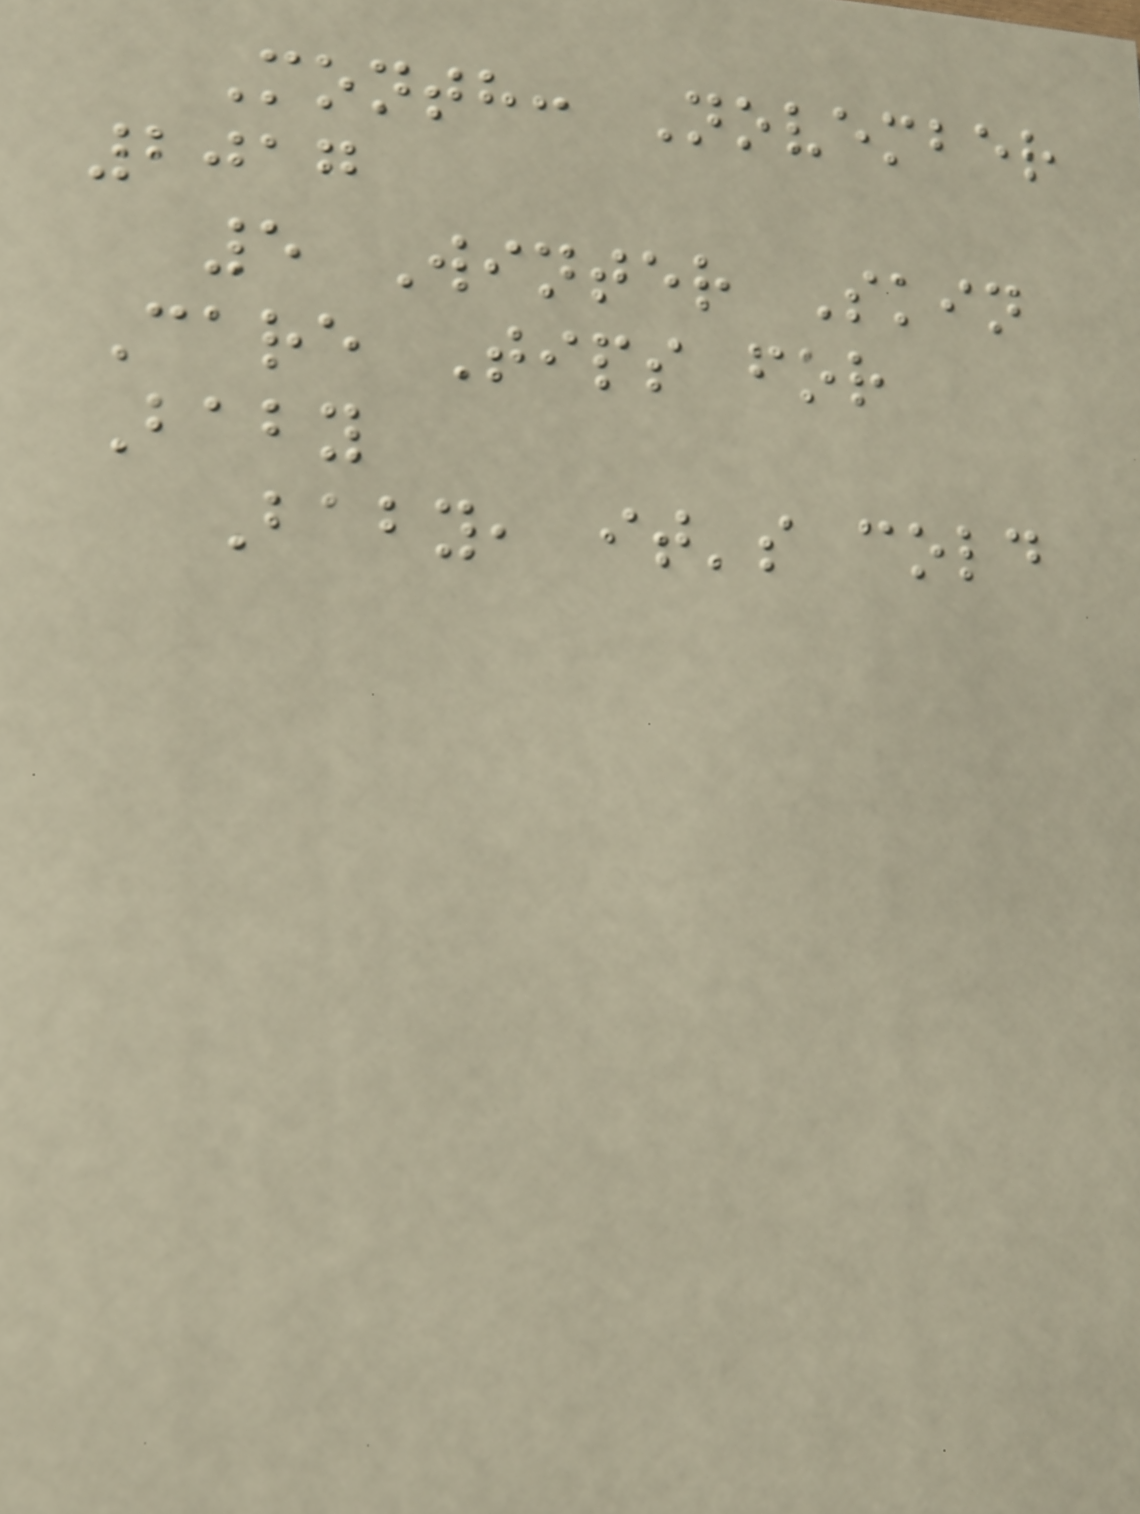Month: November
2017
5 Winter Skin
Care Tips for
Baby
Baby, it's cold
